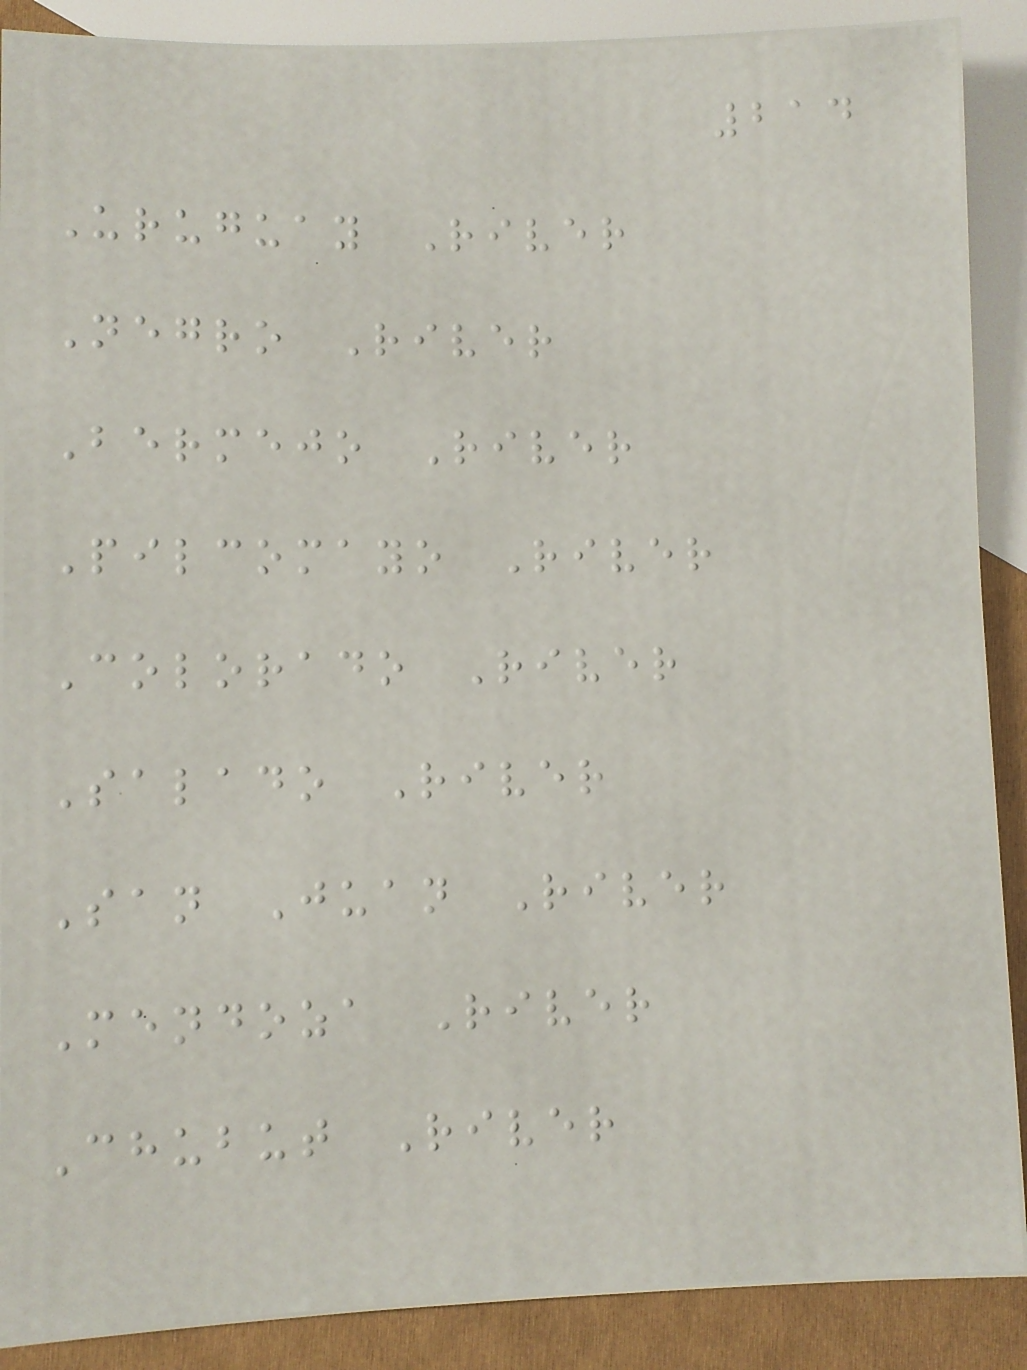214
Uruguay River
Negro River
Bermejo River
Pilcomayo River
Colorado River
Salado River
San Juan River
Mendoza River
Chubut River
